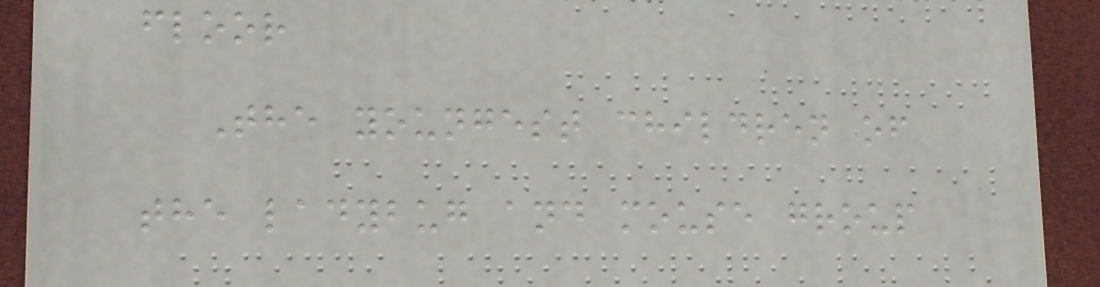floor
The youngest children of
the ladybug and mouse group
